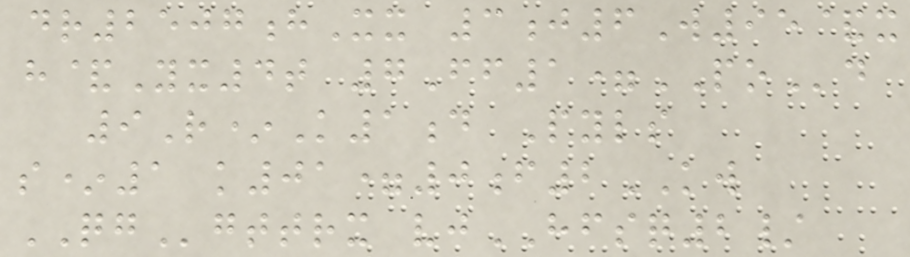dr2507hXx 3j6W95&x
h&Yx4t 7Ff1=POd
9R*K1d Pyls
s*1 k01=0f2KW
QGgttrx vjHFSQ2/
